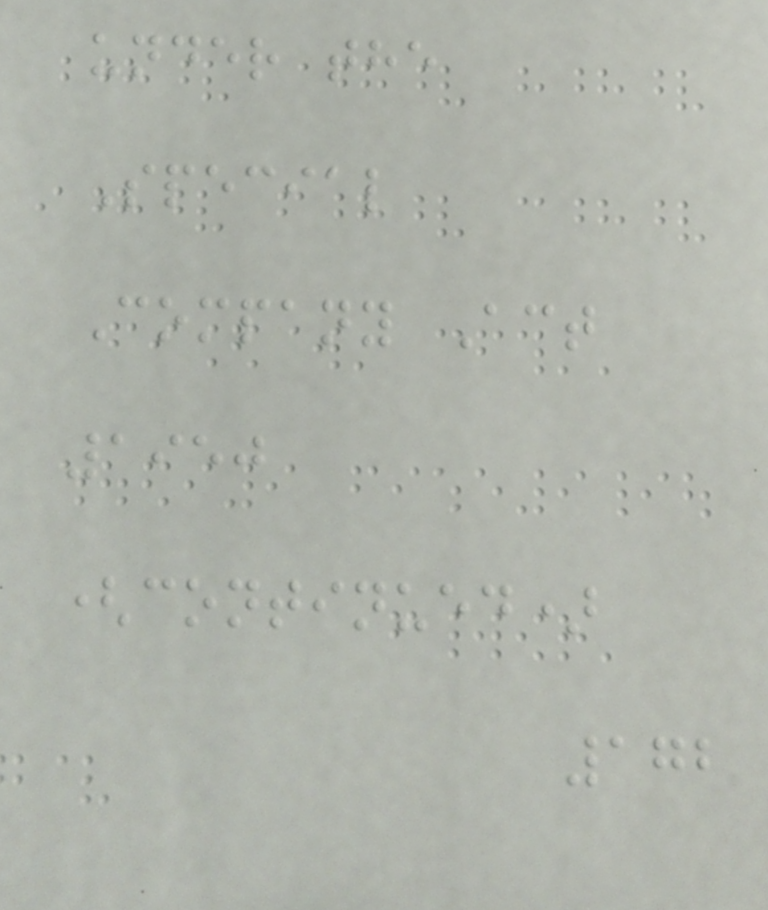under the
Special
Company Act
1950
(continued)
172
